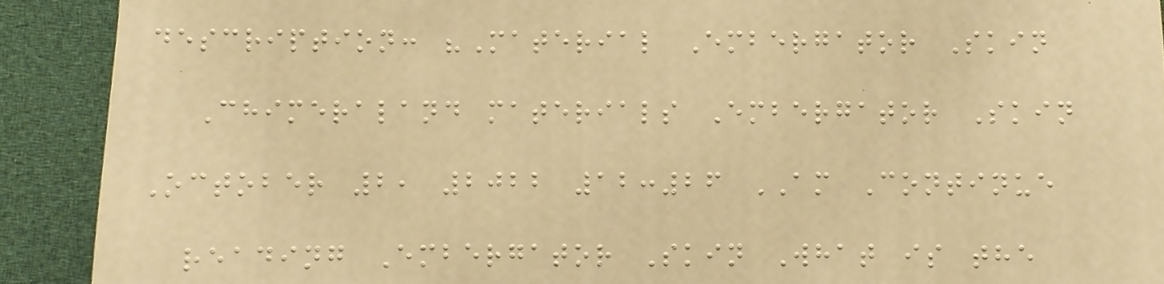description: "Material Embergator Skin
Chimeraland materials Embergator Skin
October 2, 2022 12:26 AM Continue
reading Embergator Skin What is the
